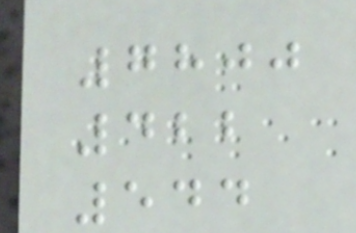7800
422
544
